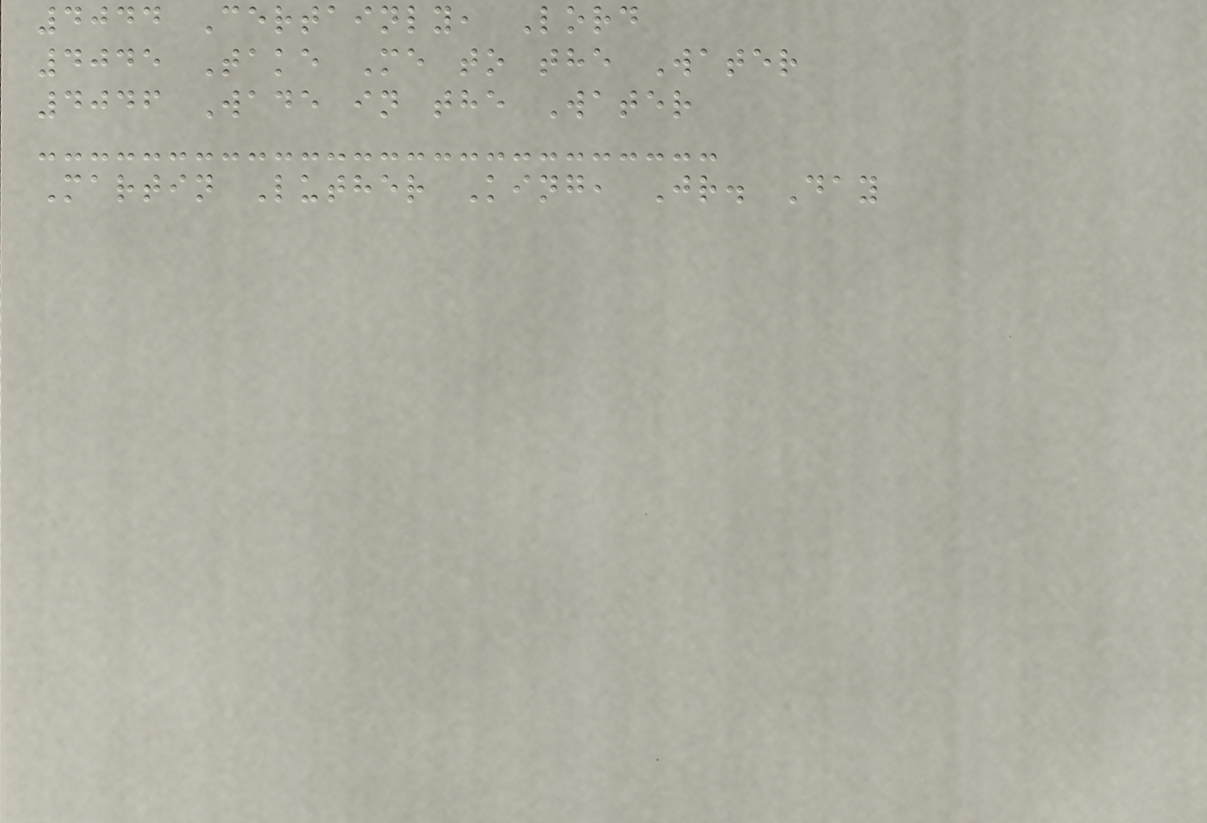4044 Certainly, Lord
4045 Take Me to the Water
4046 Wade in the Water
Martin Luther King, Jr. Day
